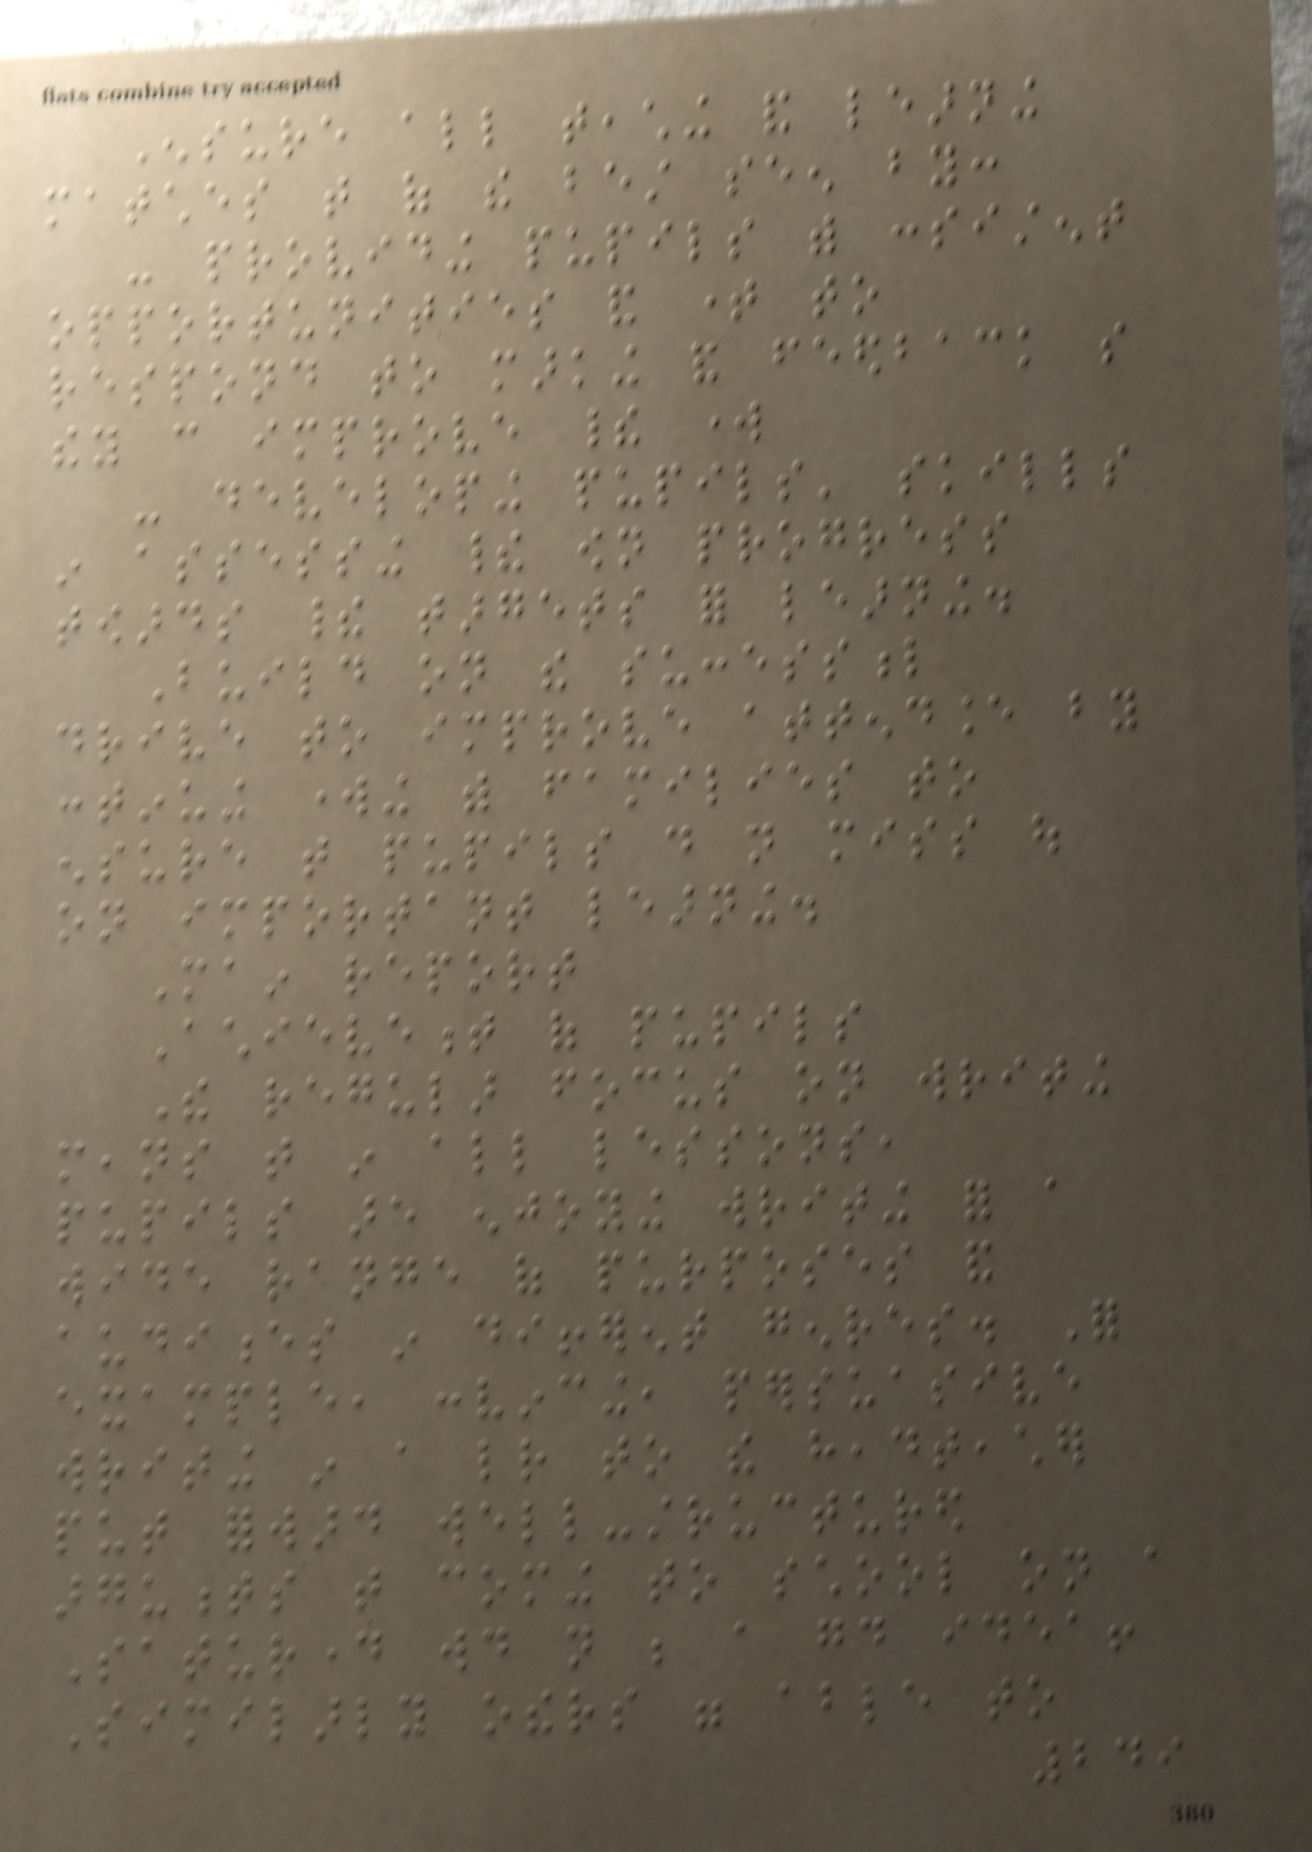Ensure all teaching and learning
matches that of the best seen by:
- providing pupils with consistent
opportunities and time to
respond to marking and feedback so
they can improve their work
- developing pupils' skills
in assessing their own progress
towards their targets for learning.
Build on the successful
drive to improve attendance by
continuing working with families to
ensure that pupils do not miss out
on important learning.
Main report
Achievement of pupils
The regular focus on writing
means that in all lessons,
pupils are enjoying writing for a
wide range of purposes and
audiences in different genres. For
example, convincing, persuasive
writing in a letter to the headteacher
put forward well-structured
arguments that coming to school on a
Saturday would not be a good idea!
Similarly others were able to
249
